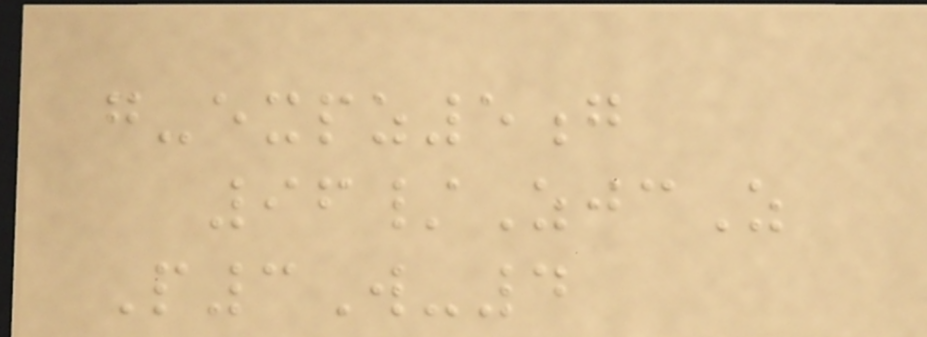g-expz5g
96/ZjcZ
P3W-4
